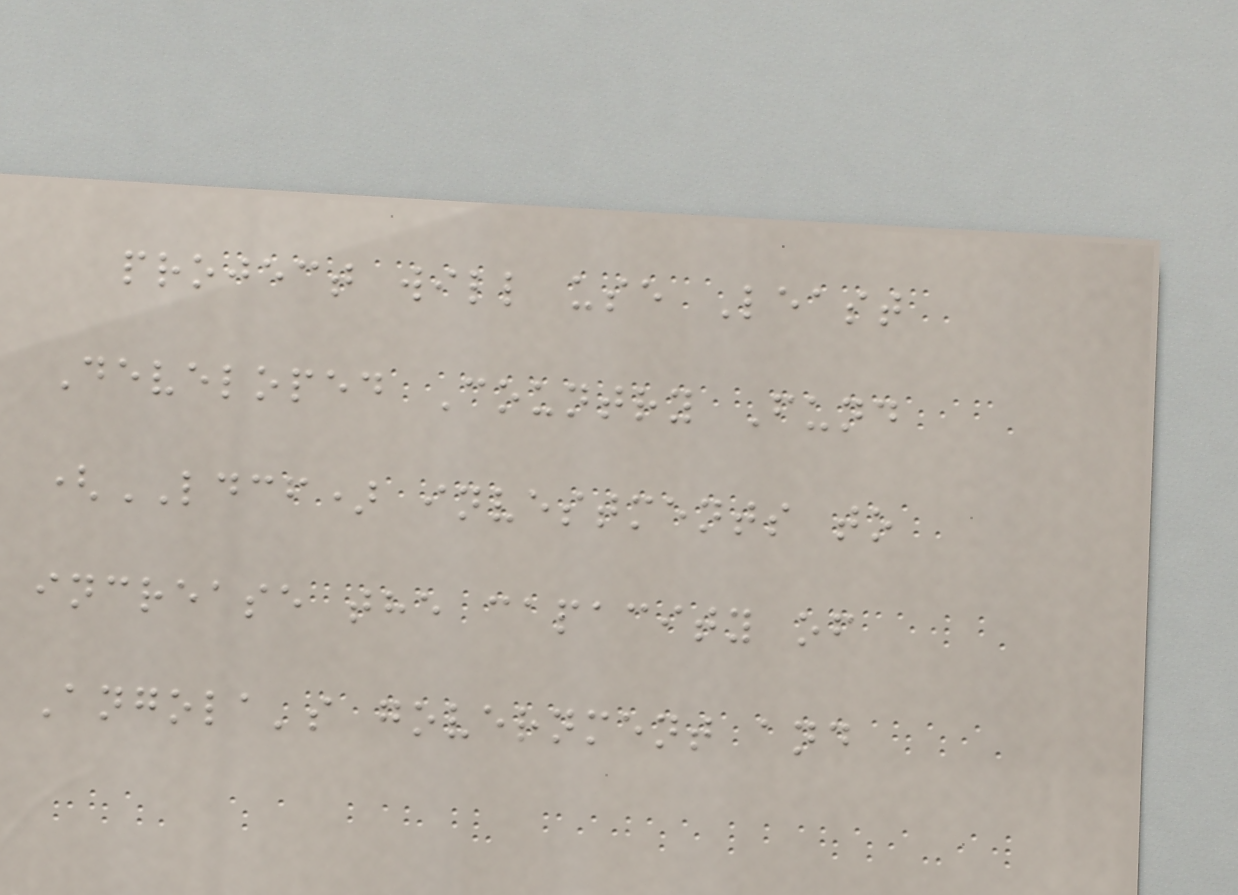project will use Least
Developed Country Fund
(LDCF) investments to
increase the capacity of
Angola's government and
